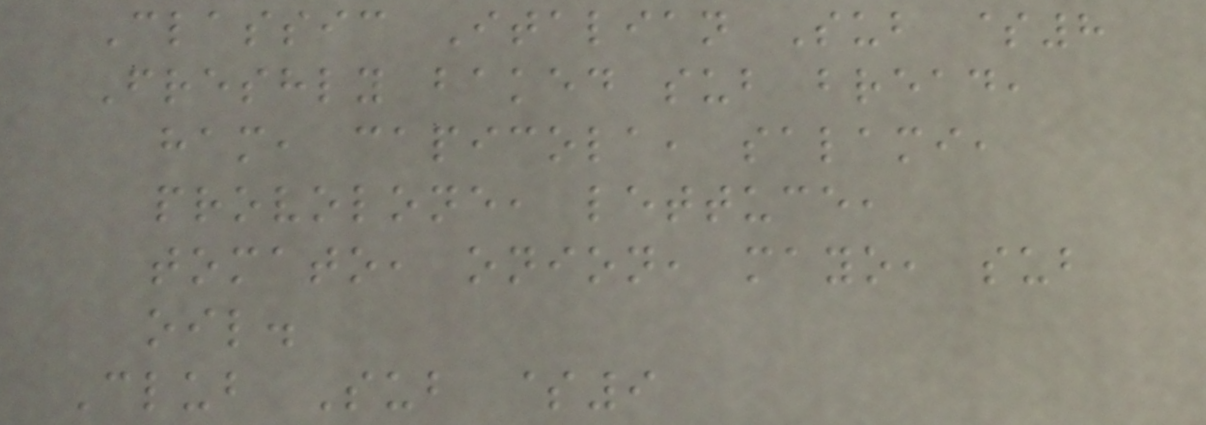Classic Italian Sub $8
Freshly baked sub bread,
ham, capicola, salami,
provolone, lettuce,
tomato, onion, mayo, sub
oil.
Club Sub $9
